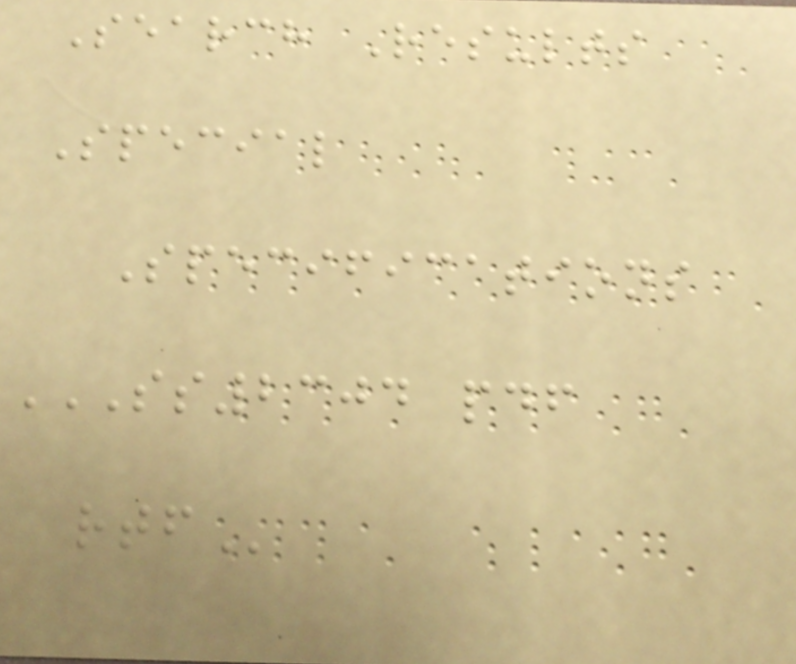Search Results
Special
Specifications
SS2304 PDF
RTF
